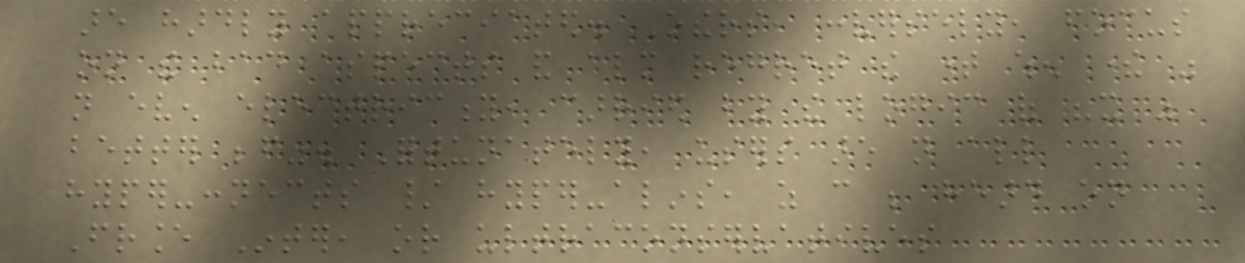are hardly appreciated. Others, conversely, focus
on the bad aspects and almost regret the time when there was
not even electricity, carried by the logic of "it was
better before". Fortunately, users are not all
hyper-connects / hyper-alins, as can be heard on
France Inter, or ultraconservatives
